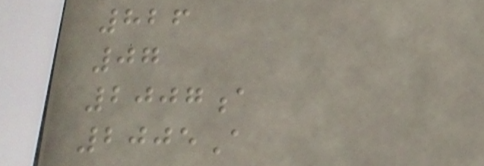826
07
2007a
2005A
